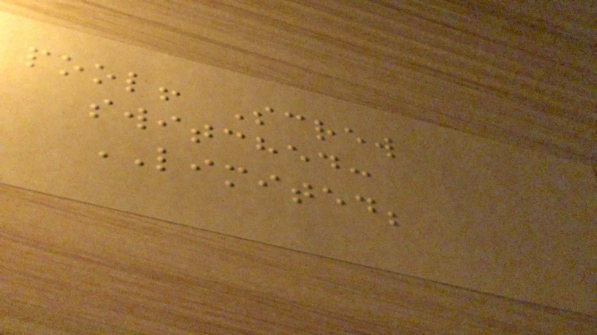pool! Screw
switched:
LIMITED;
